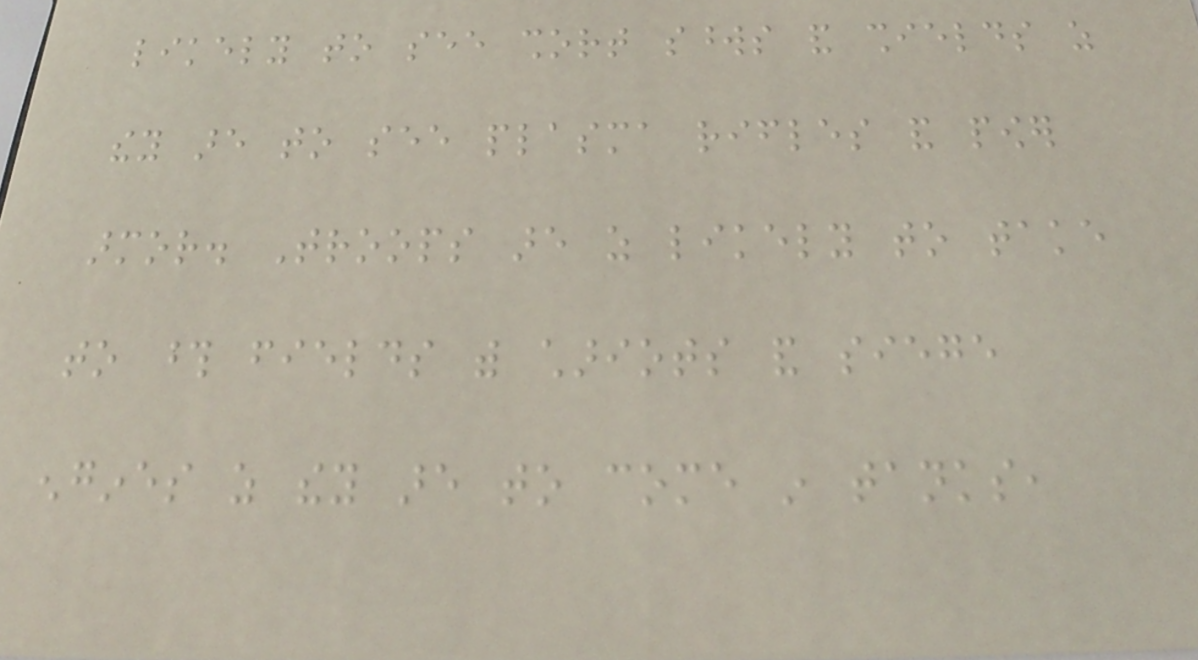likely to see short swords and shields as
they are to see plasma rifles and power
armor. Troops are as likely to take
to those fields with chariots and siege
engines as they are to come in tanks,
